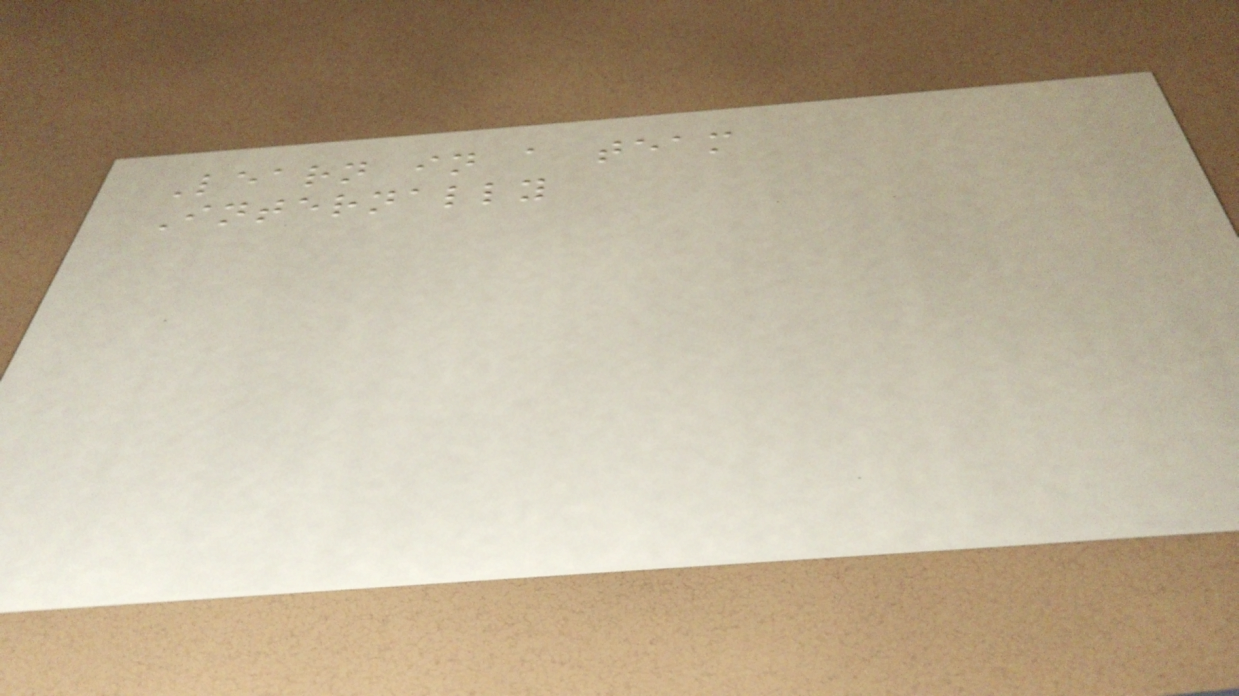Learn in a team
Internally
